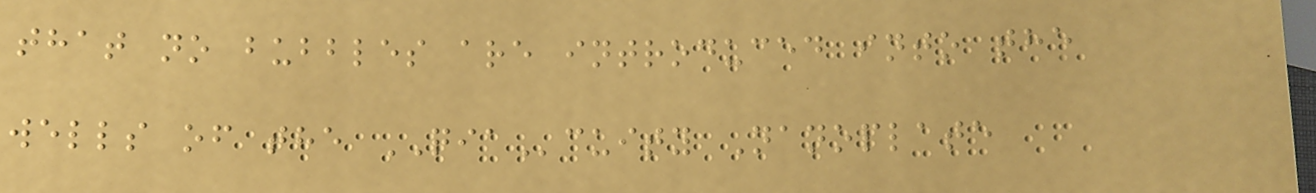that no bubbles are introduced into the
wells of the QIAcuity Nanoplate
